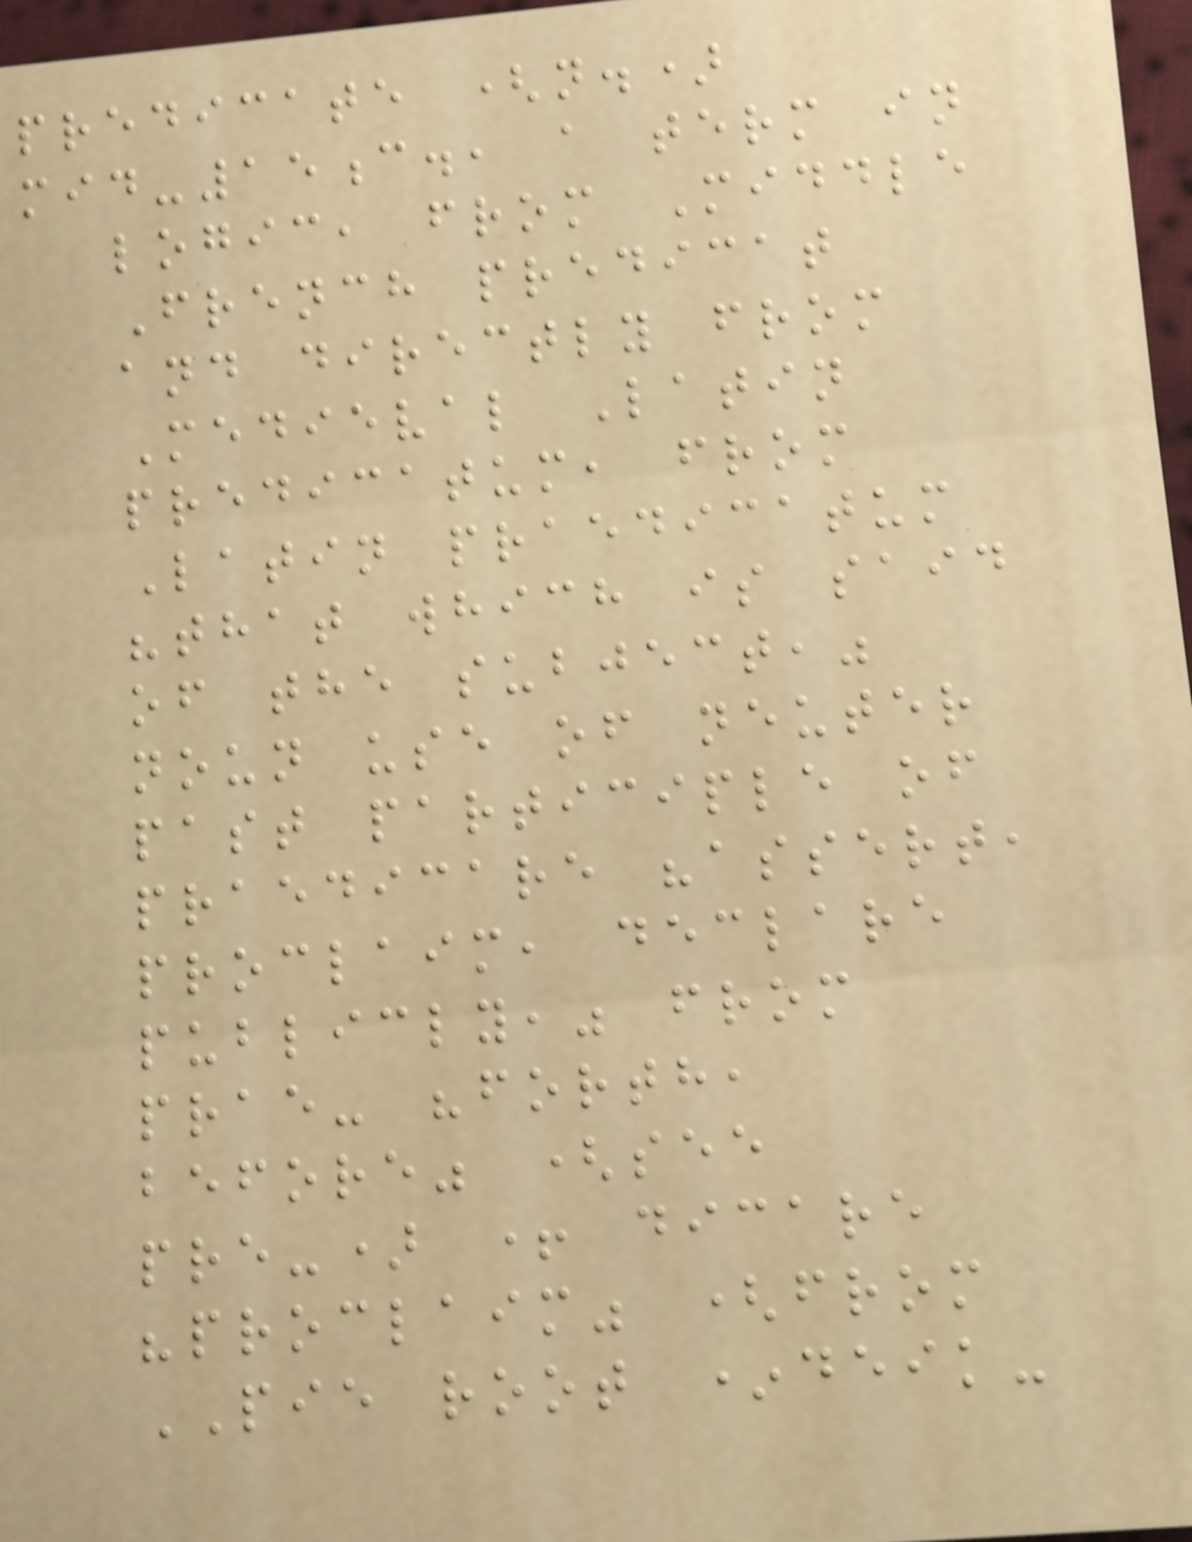predicate (n.)
mid-15c., a term in
logic, from Middle
French predicat
and directly from
Medieval Latin
predicatum, from
Latin praedicatum
"that which is said
of the subject,"
noun use of neuter
past participle of
praedicare "assert,
proclaim, declare
publicly," from
prae- "forth,
before" (see
pre-) + dicare
"proclaim" (from
PIE root *deik-
